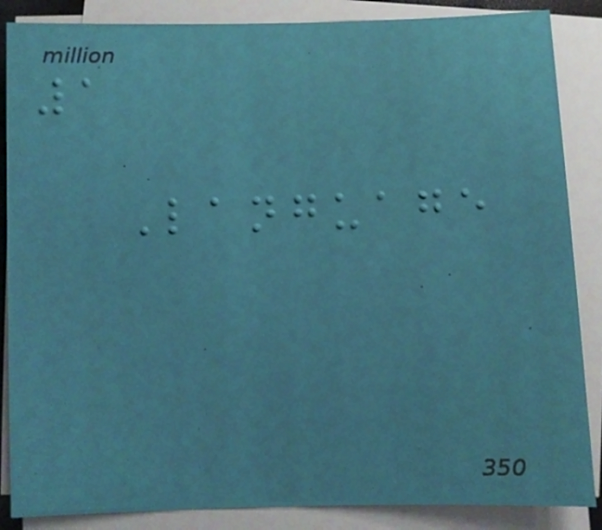1
Language
